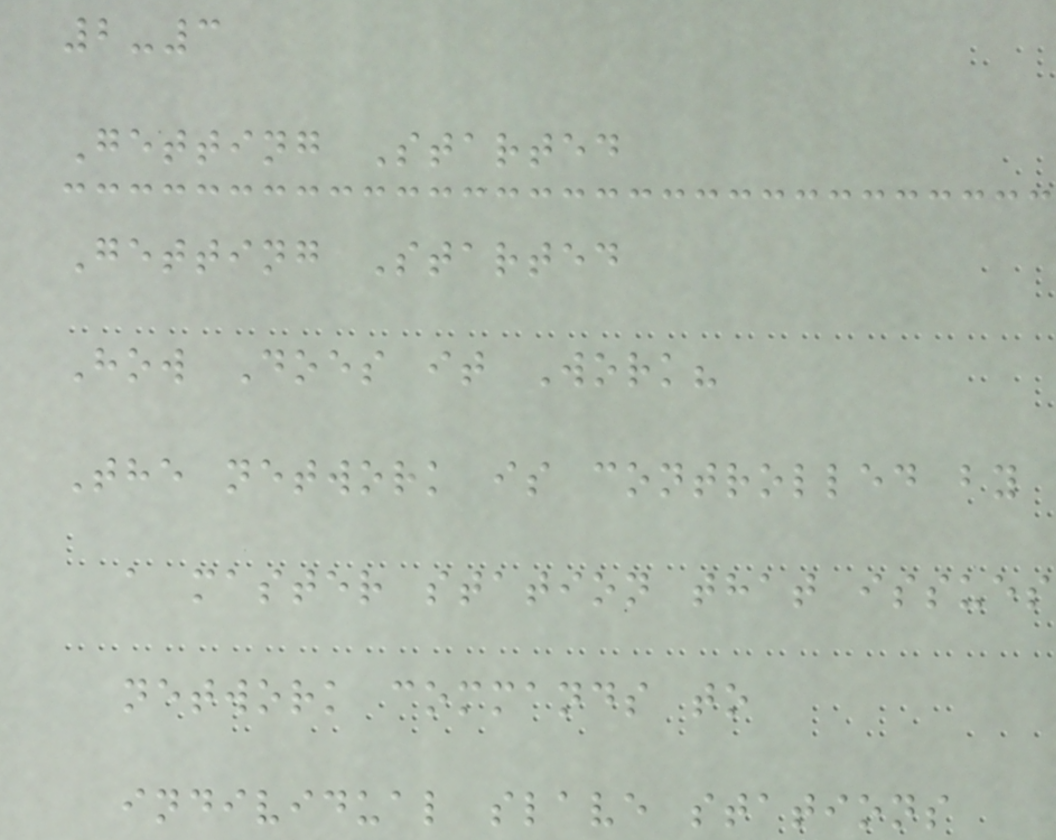2-3
Getting Started
Getting Started
How Does it Work?
The network is controlled by
a master station that issues
network commands to
individual slave stations
